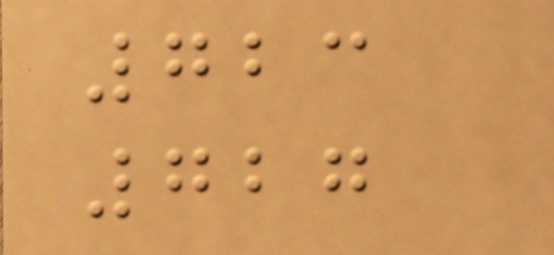723
727
